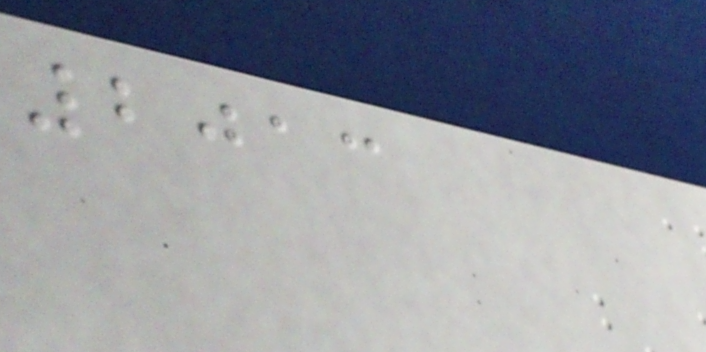2013
